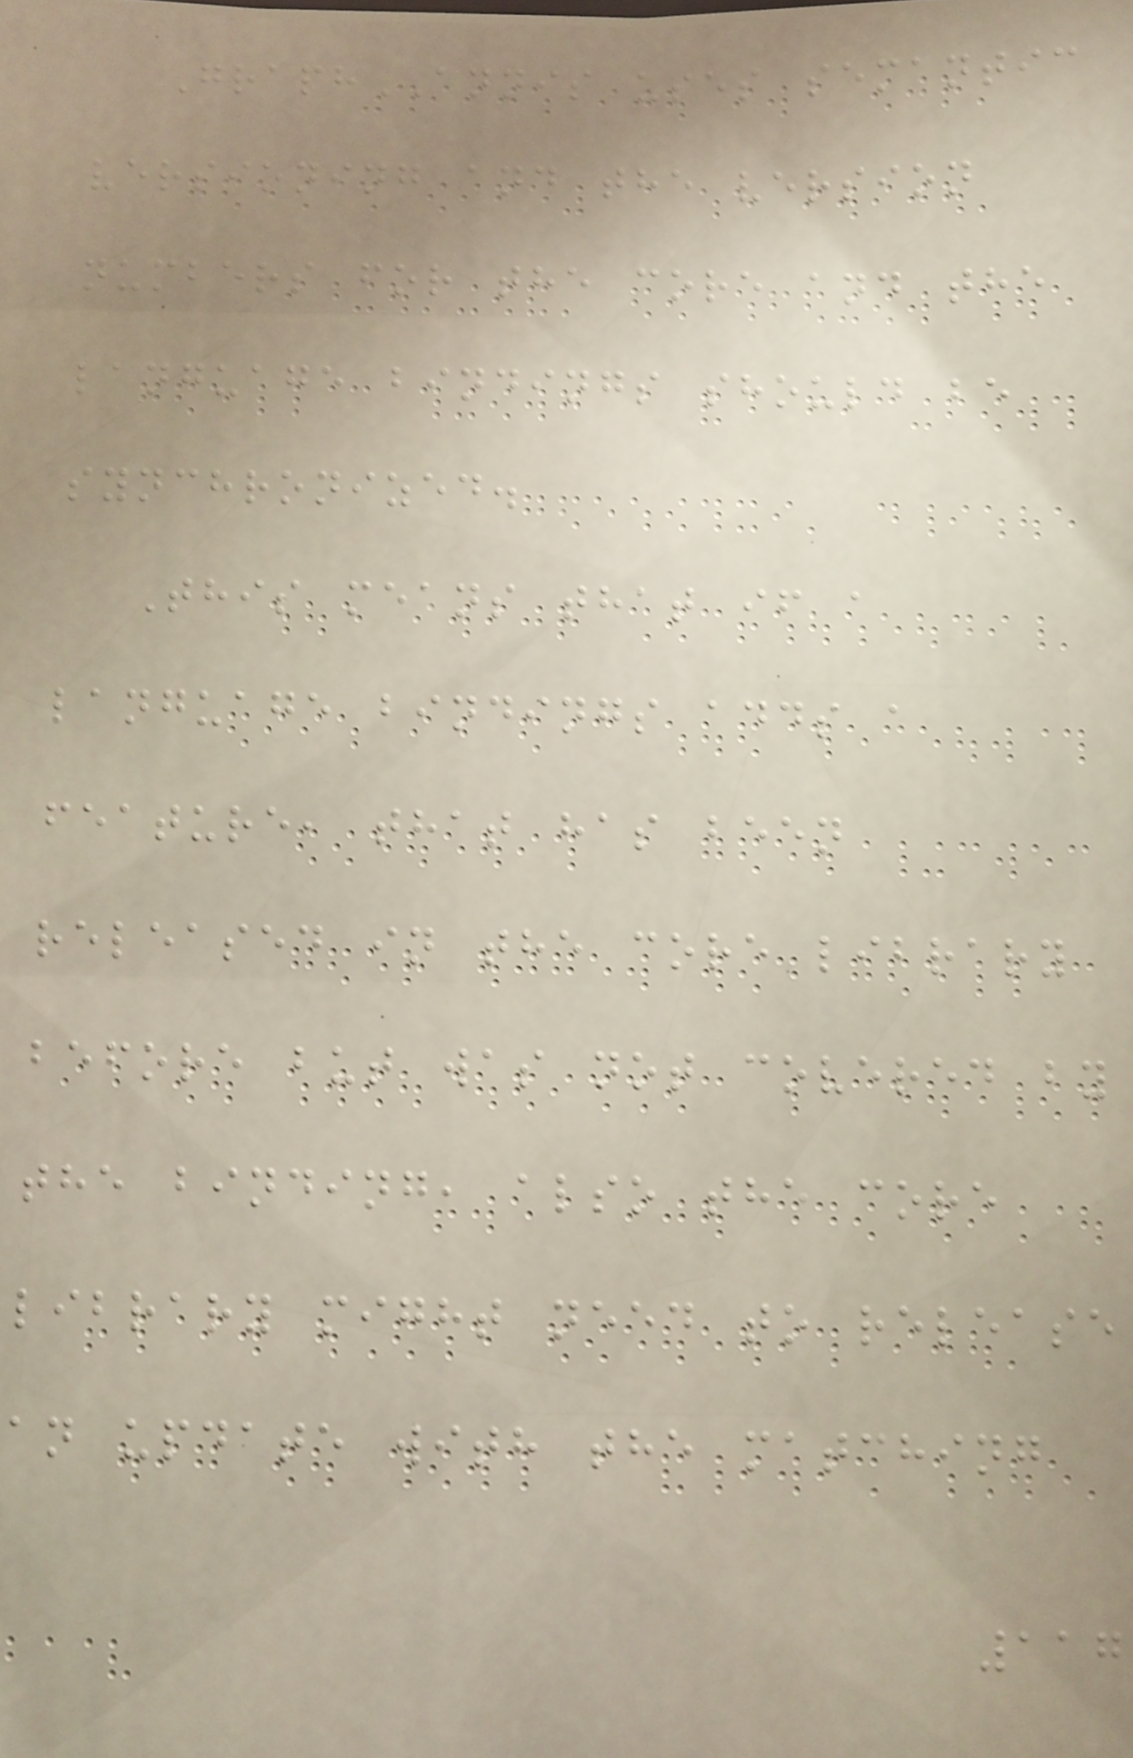GraphANNIS uses semantic
versioning and the version
numbers for the core and the
language bindings should be
synchronized.
This means that if a
language bindings adds a
feature, that has been
released in the core library
before but was not covered by
the binding, also the core
library might need to release
an update with the matching
117
